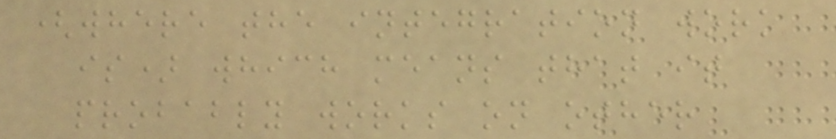(where the integration work
is) which means that it
probably works on other
